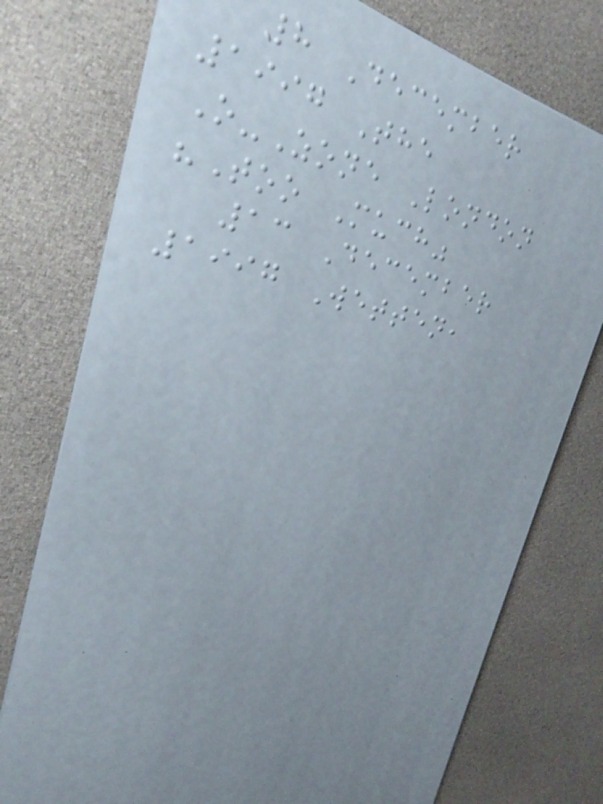8 December
1997 The
O-Zone London
"Too Much"
13 December
1997 Wetten,
